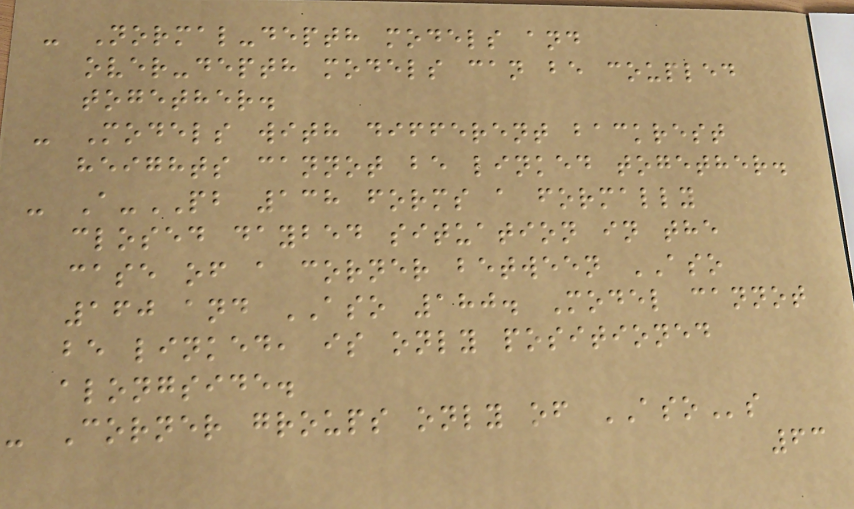- Normal-depth models and
over-depth models can be coupled
together.
- Models with different backrest
heights cannot be linked together.
- A-PB 138 forms a formally
closed daybed situation in the
case of a corner between ASO
160 and ASO 180. Model cannot
be linked, is only positioned
alongside.
- Corner groups only of ASOs
63
